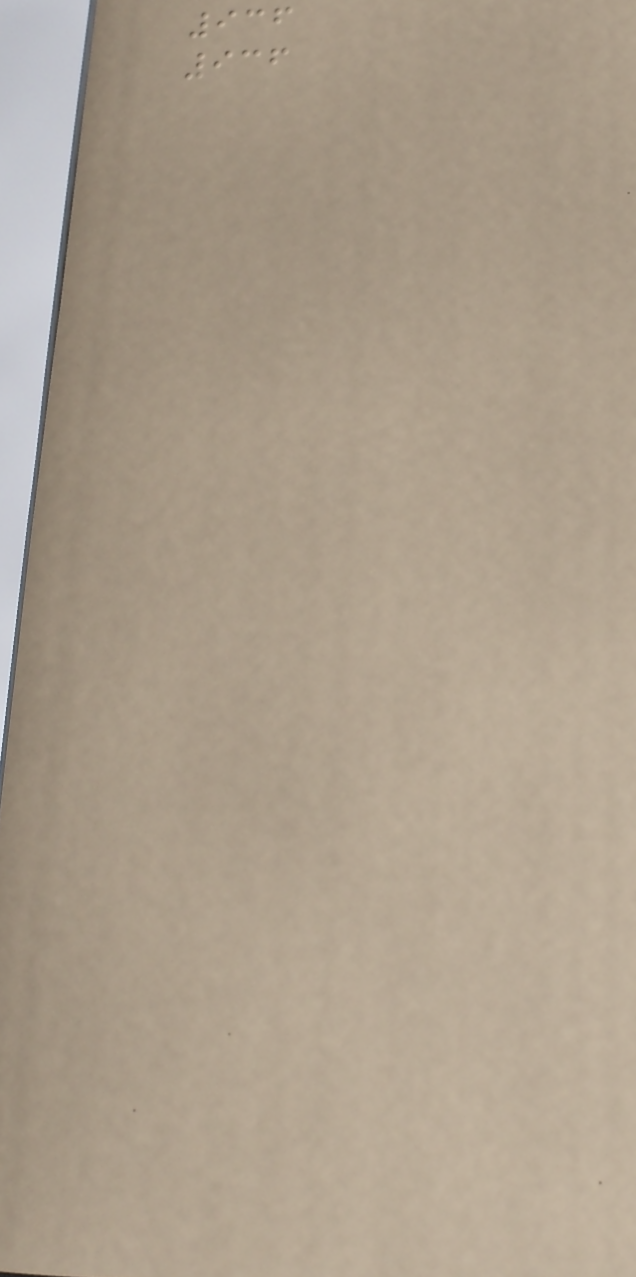936
936
